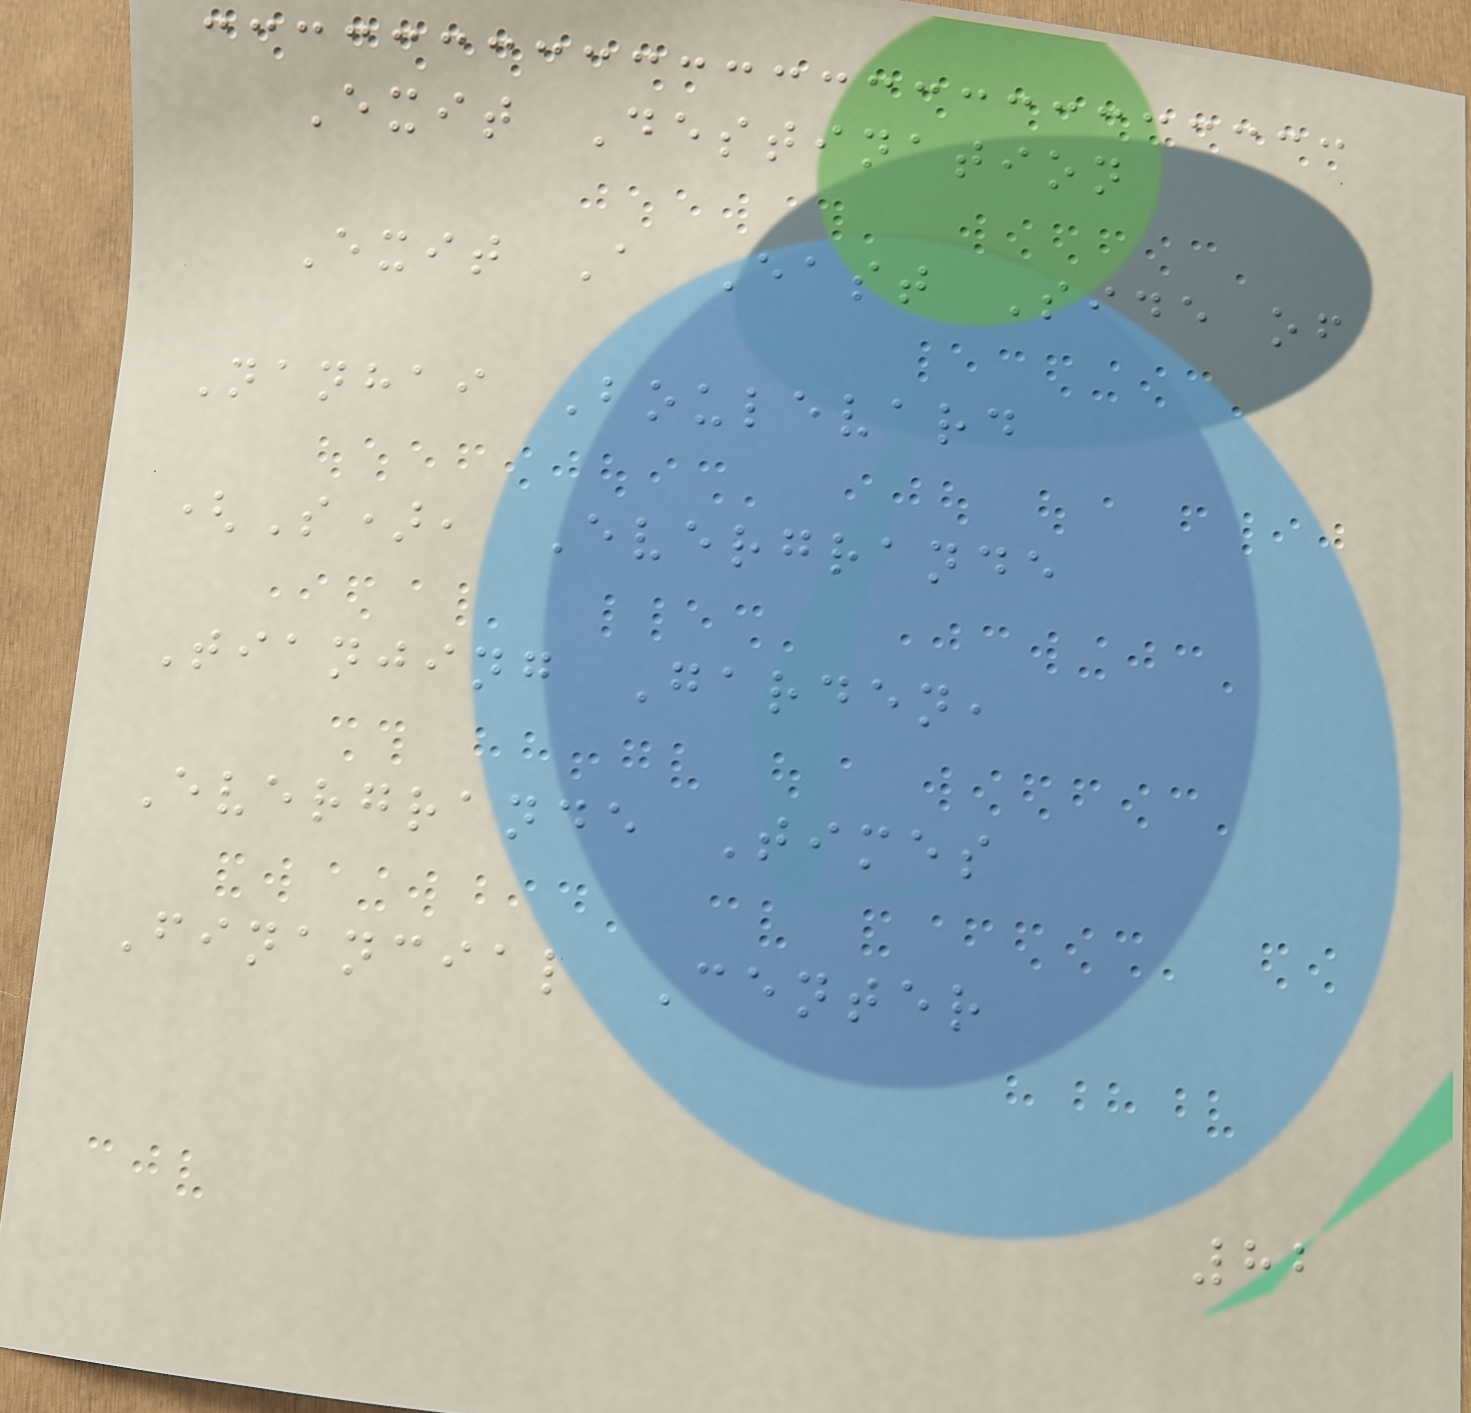Exit Destination
Exit A East Side of
Nanhai Boulevard
(S), Evergrande
Tianjing Garden,
Evergrande Times
Financial Center
82
